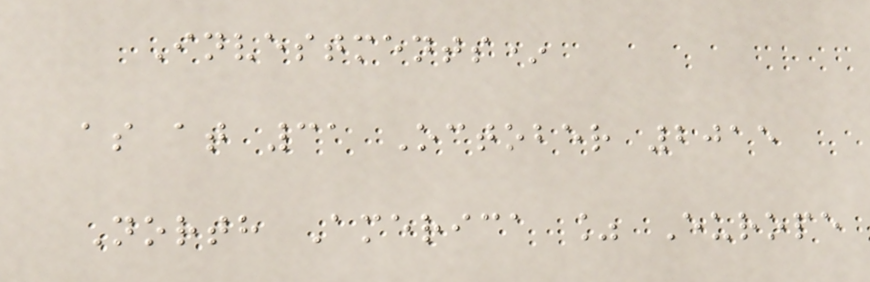Investments*
as at 31 October 2015
North America % Europe
